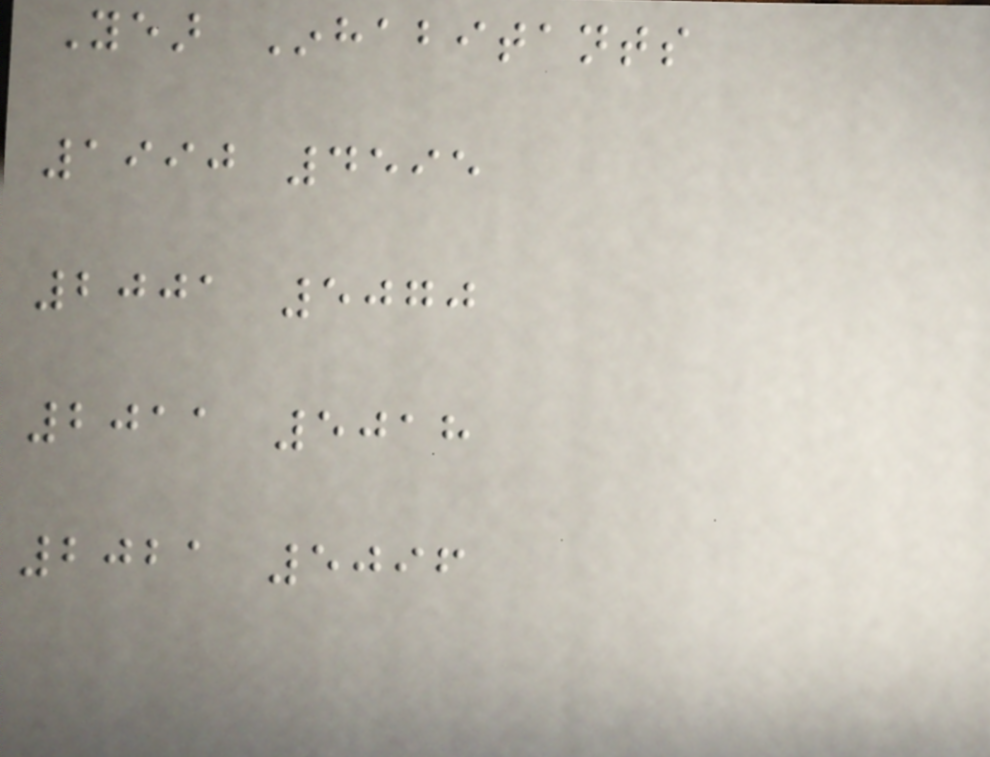Year Inhabitants
1990 4595
2001 5070
2011 5018
2021 5096
